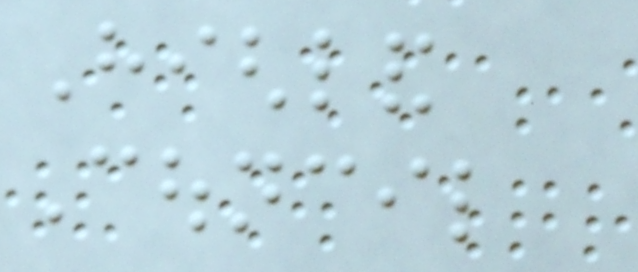Highland
Council
